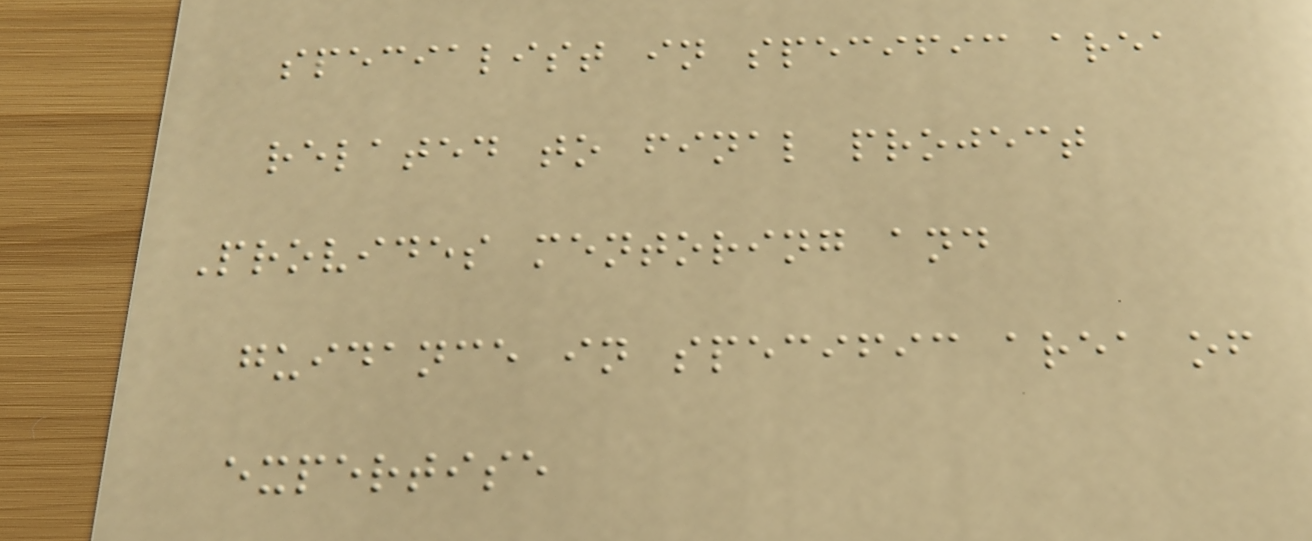specialist in specific area
related to final project
Provides mentoring and
guidance in specific area of
expertise
